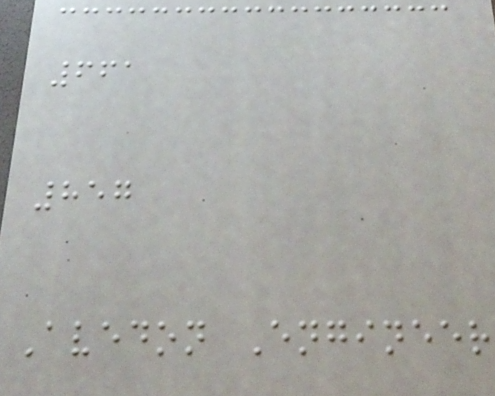661
857
Avedon Engineer
